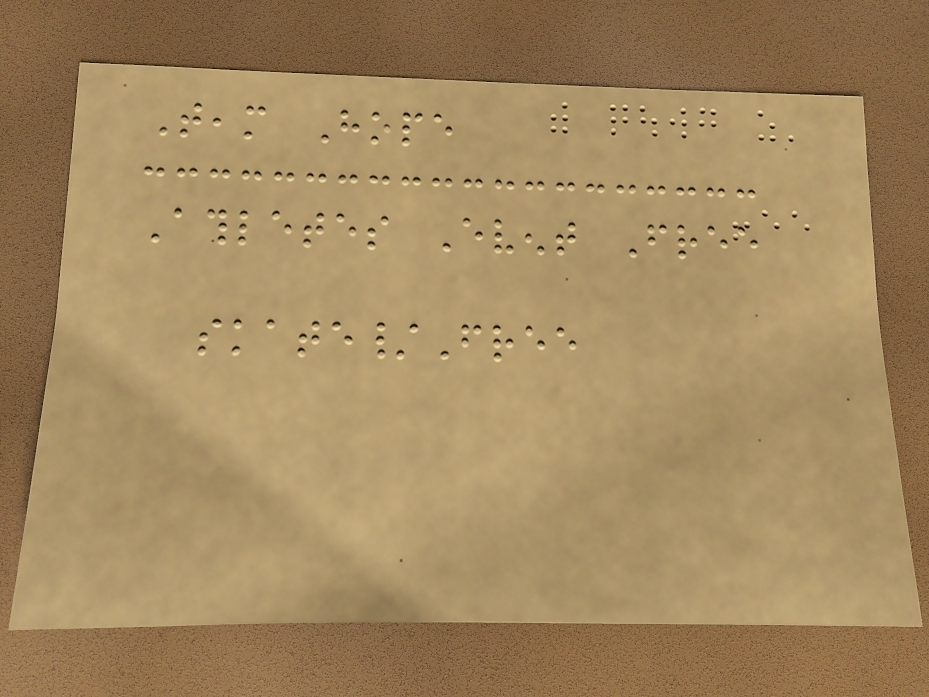Team Hope
Athletes Event Free
skate/Free
